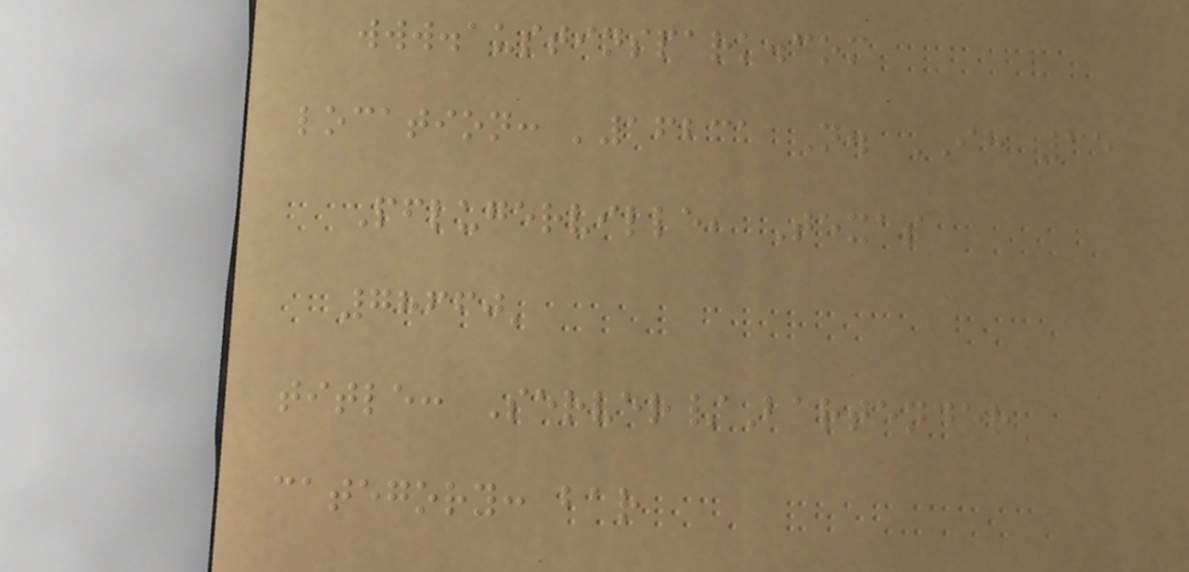www.austinspark.com
location: '16231 N. IH 35
Pflugerville, Texas
78660'
title: Server/Bartender
category: bar
